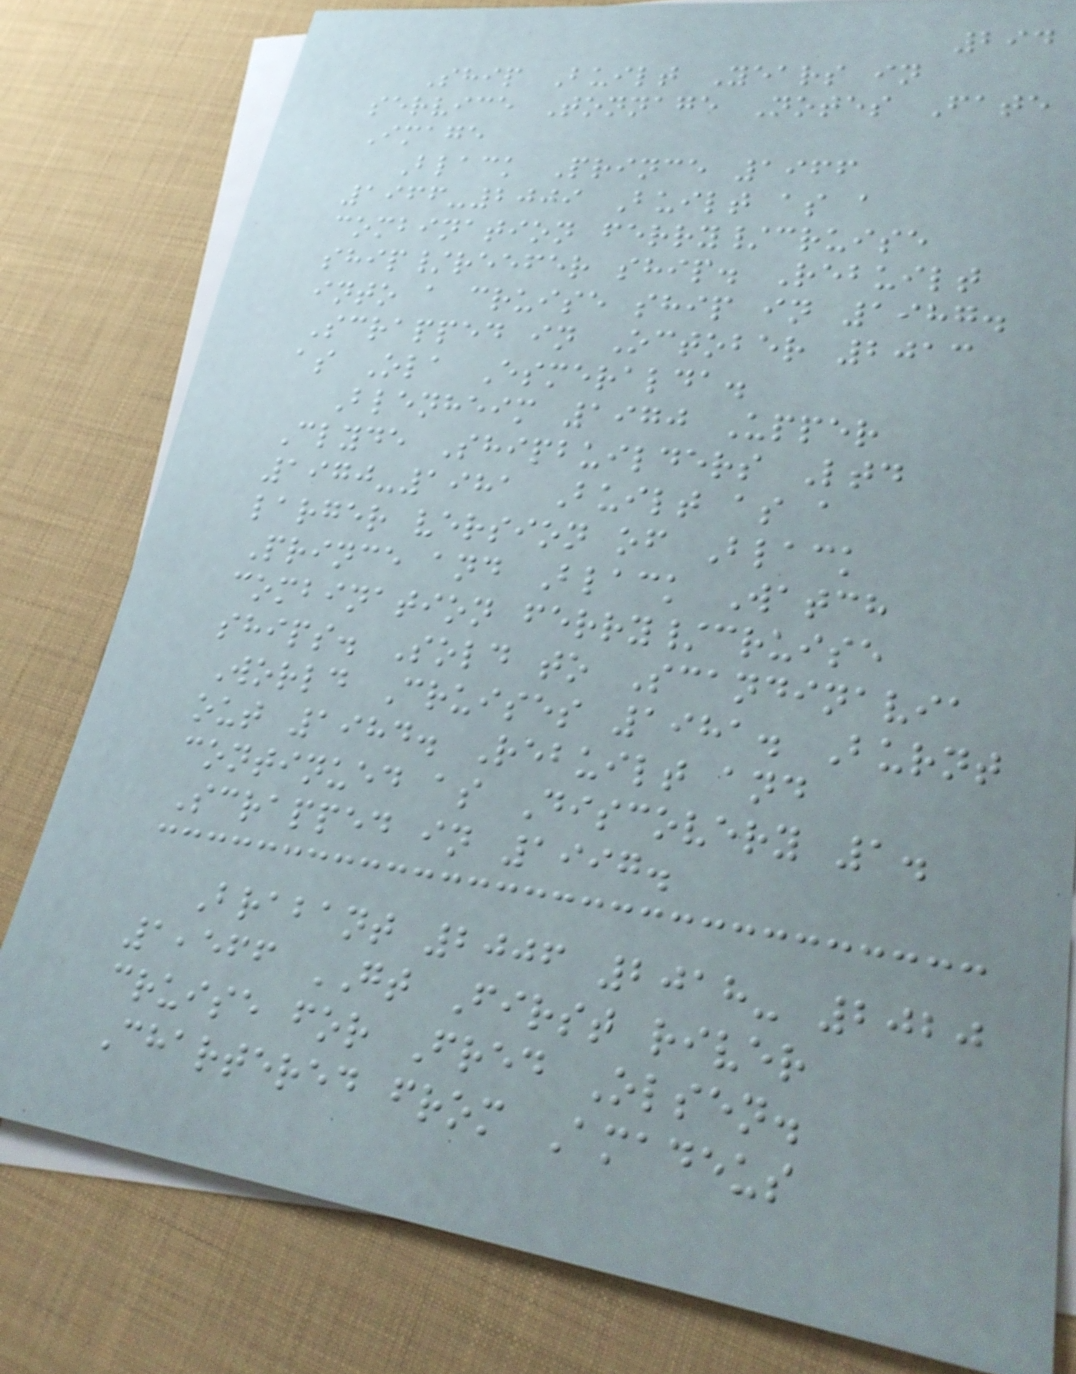294
Ship Built Years in
service Tonnage Notes Fate
Image
Black Prince 1966
1966-2009 Built as a
combination ferry/cruise
ship/reefer ship. Rebuilt
into a cruise ship in 1987.
Scrapped in October 2013
as Ola Esmeralda.
Blenheim 1970 Upper
Clyde Shipbuilders Ltd
1970-1981 Built as a
larger version of Black
Prince and Black Watch
combination ferry/cruise
ships. Sold to Scandinavia
World Cruises 1981. Burnt
out 1984. Rebuilt and
continued as Discovery 1.
Scrapped in 1997.
Brabant 2006 2018- 2020
1,566 GT First river
cruise for Fred Olsen.
Chartered from Amadeus
